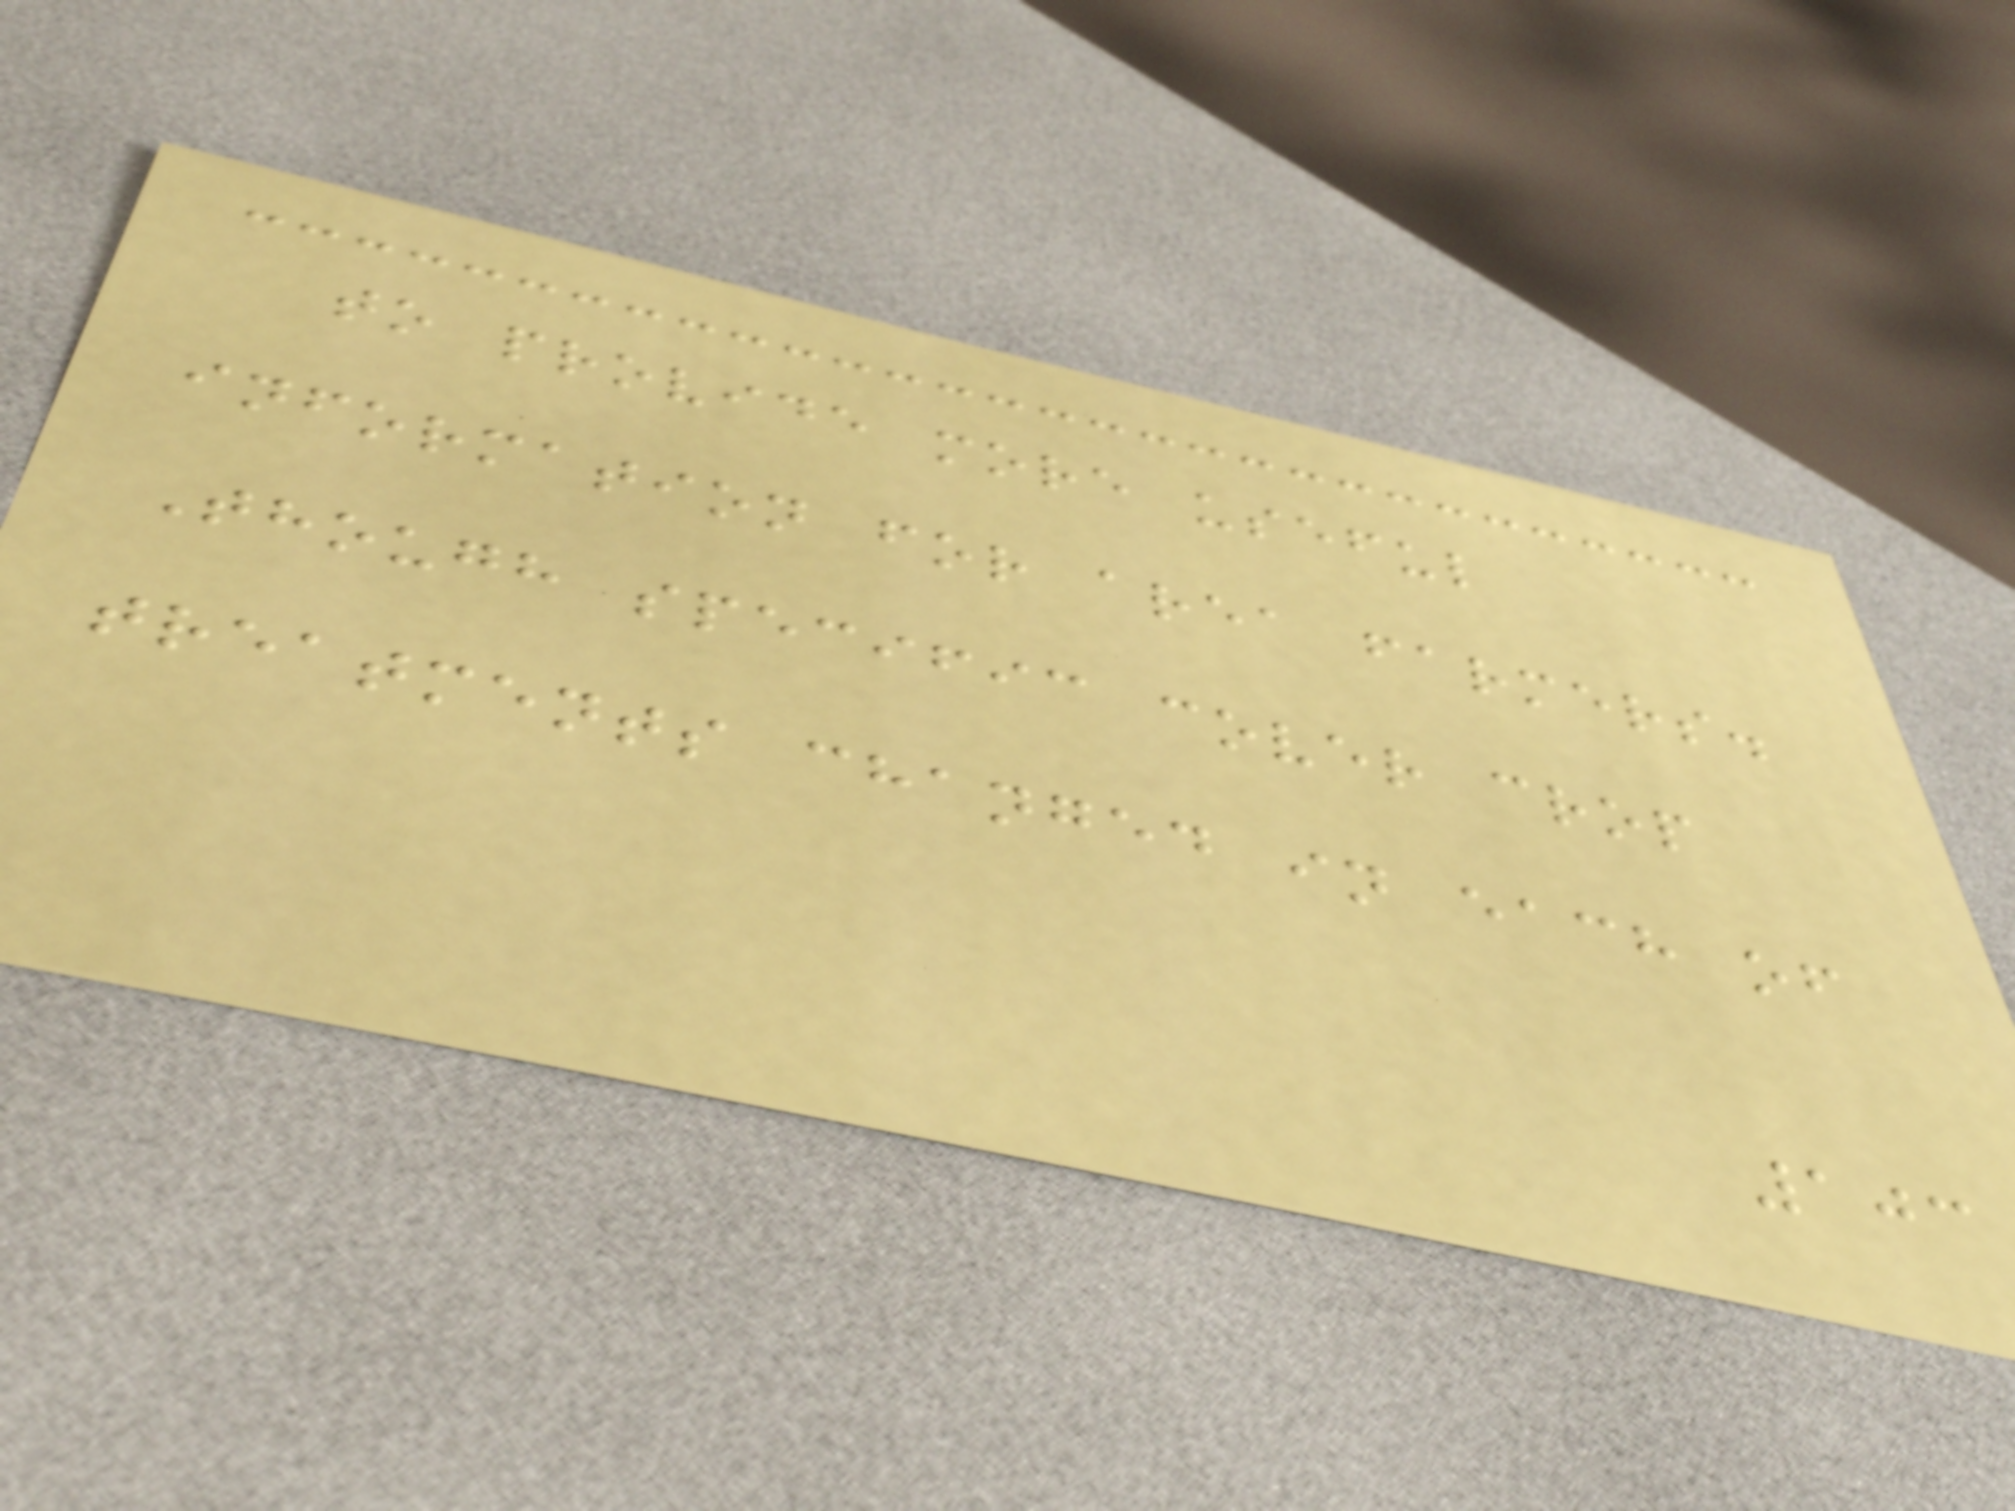to provide more useful
information for area farmers.
Though specific cover crop
treatments changed in each of
103
